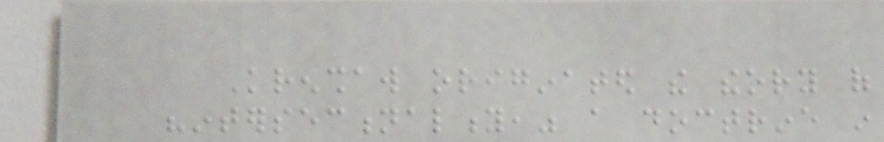Krenshaw originated the theory of
"intersectionality," a doctrine in
